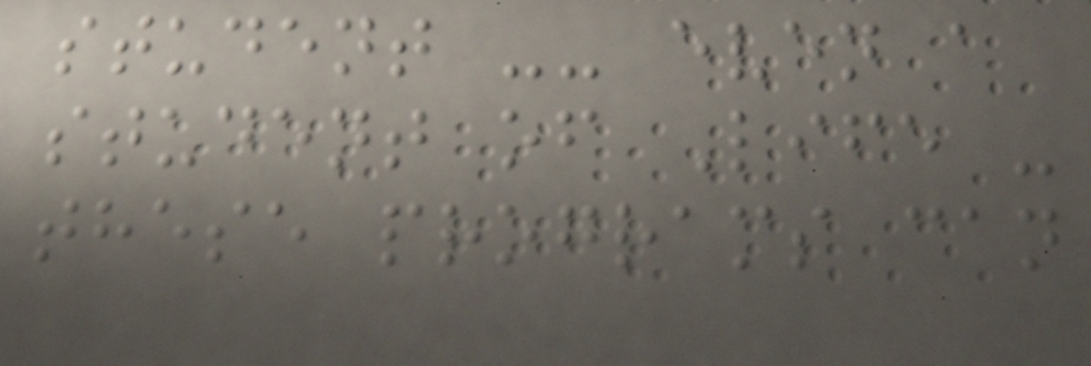student -- even a
student of Life -
these programs can
